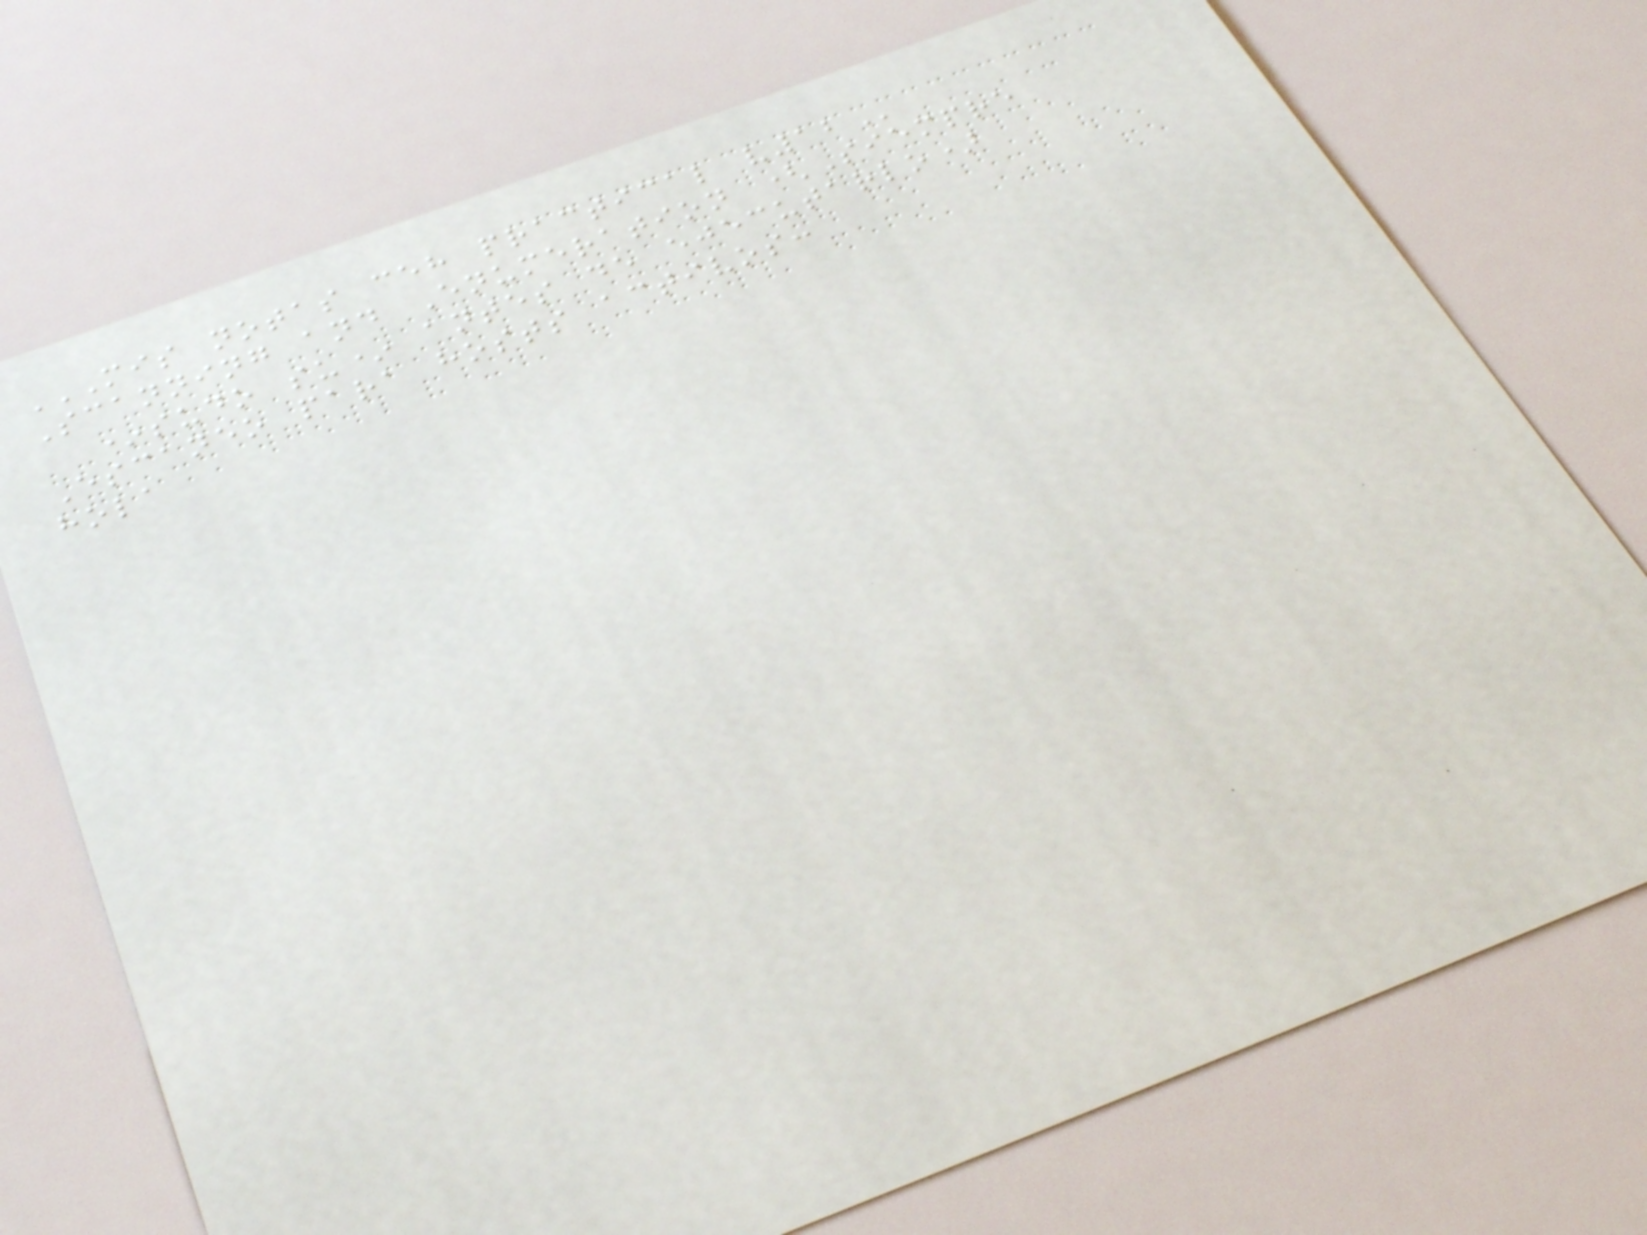MIS NOTAS CEH PRACTICAL V12
Scanning and Enumeration (Siempre
*sudo su* antes de ejecutarlo)
Escaneo para hosts activos:
hola
